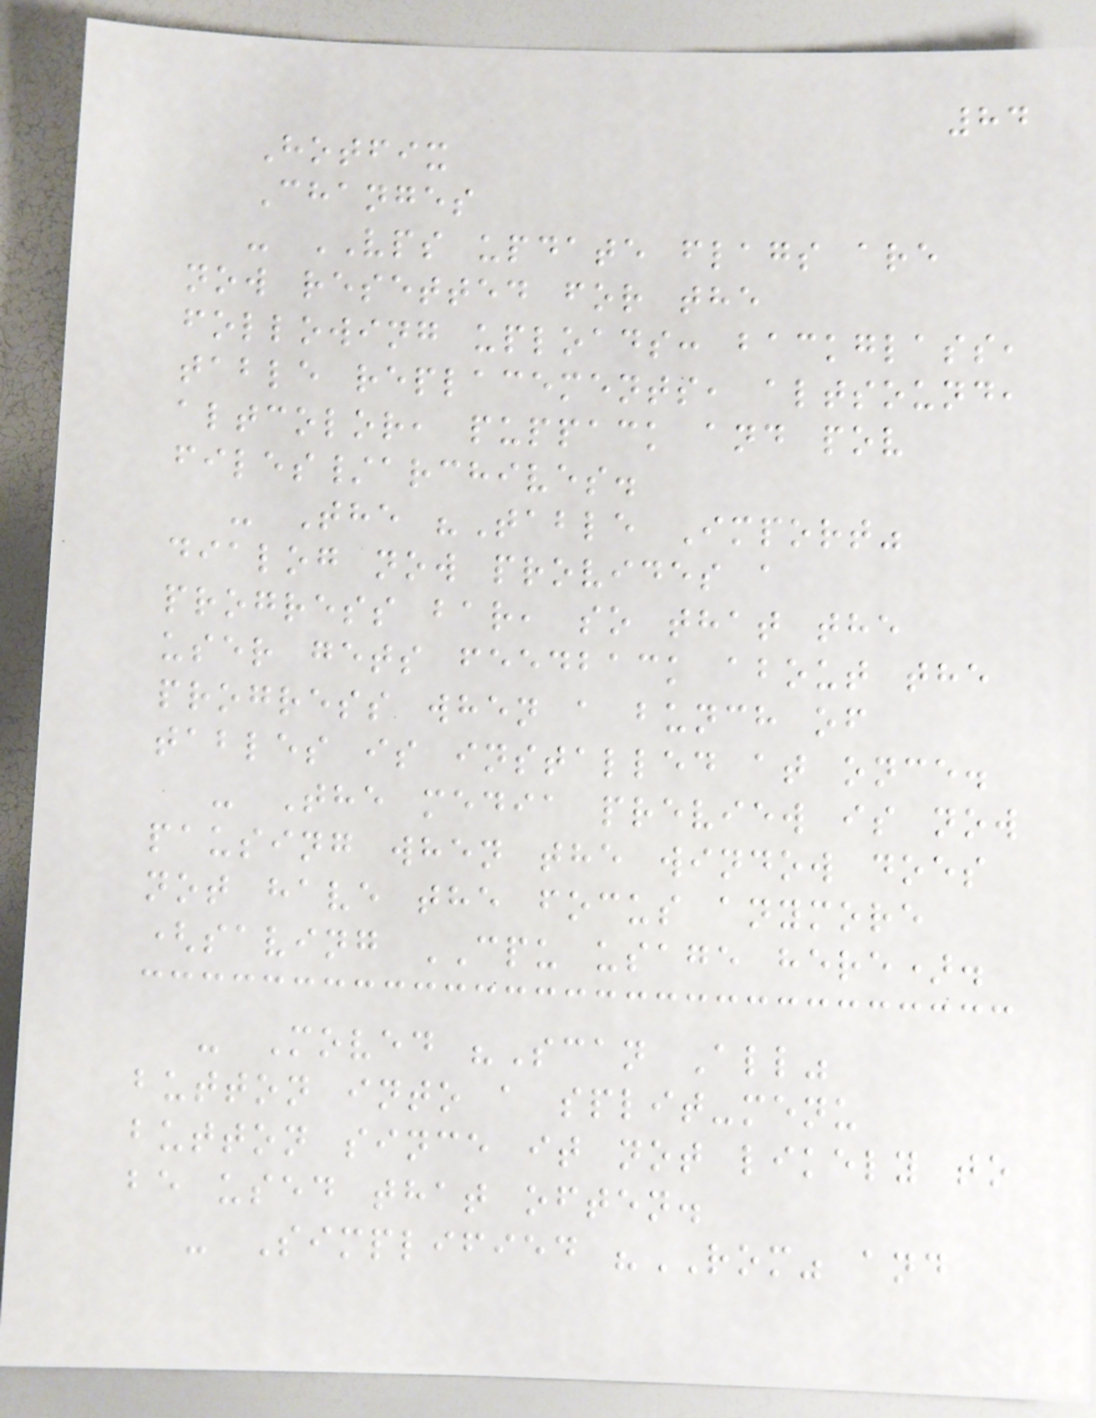84
Hotfix
Changes
- VPS update flags are
now resetted for the
following uploads: backglass,
table replacements, altsound,
altcolor, puppack and pov
files/archives.
- The "Table Import"
dialog now provides a
progress bar, so that the
user gets feedback about the
progress when a bunch of
tables is installed at once.
- The media preview is now
pausing when the window does
not have the focus anymore
(saving CPU usage here).
- Moved "Scan All"
button into a split-menu
button since it not likely to
be used that often.
- Simplified "ROM" and
